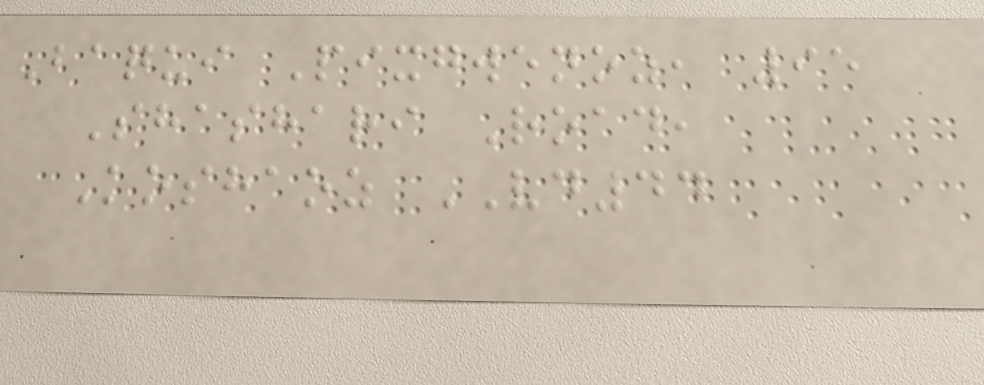Baqui Pixgwenoz, 95
Shashari Road,
Koshaoz VD44
